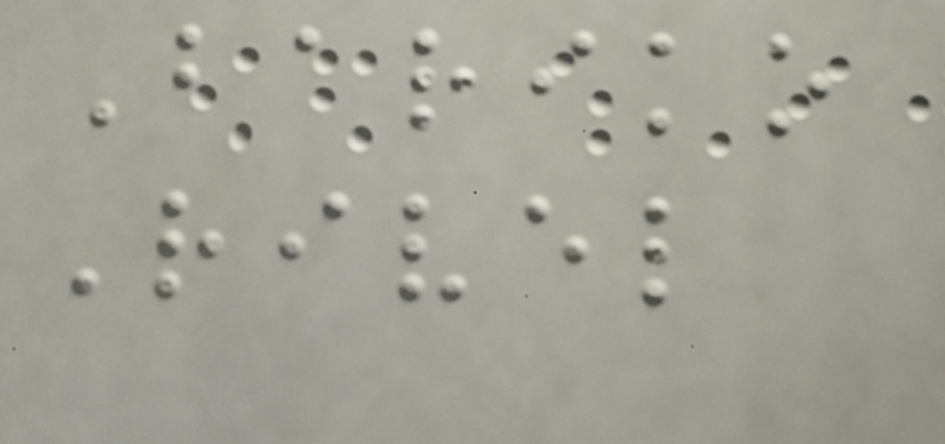Bariko
Rivel
